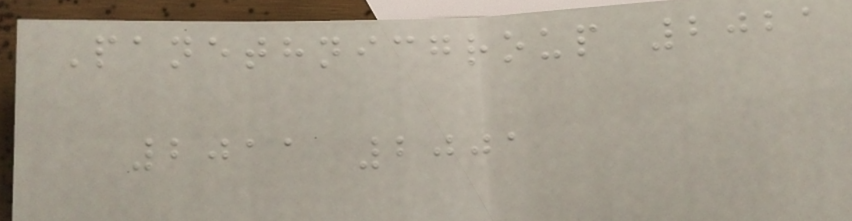Panethnicgroup 2021
2011 2001
